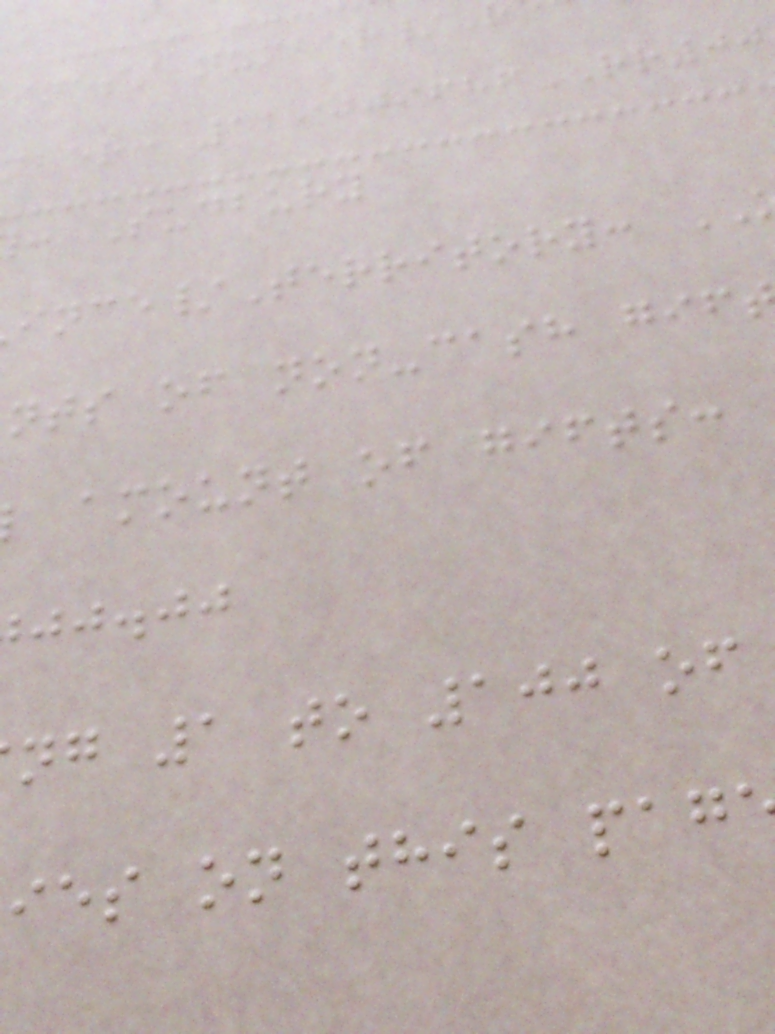iness number/
mber: 119009686RR00
: Sudbury
ince/Territory:
nts of non-cash gif
amount of gifts:
jj.jj
ng 1 to 100 of
ies on this pag
